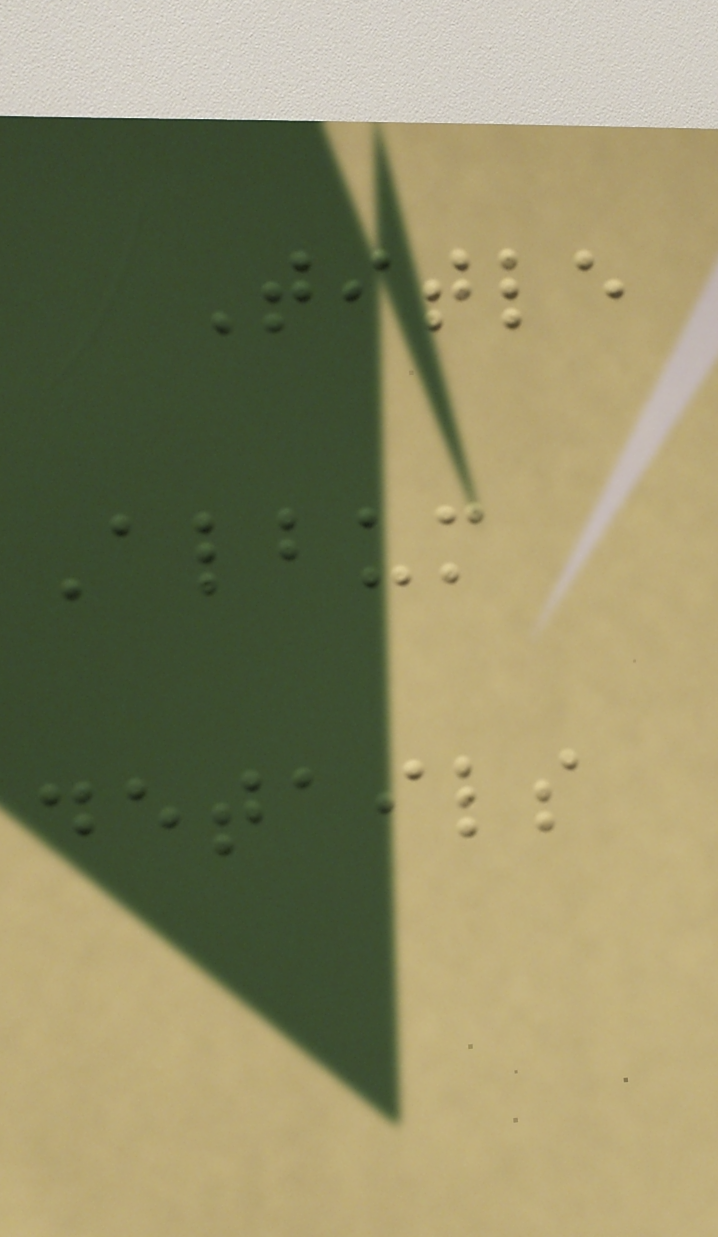Title
Album
details
